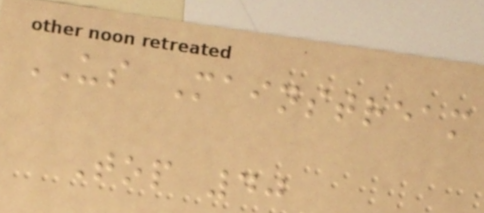US Mainstream
Top 40
